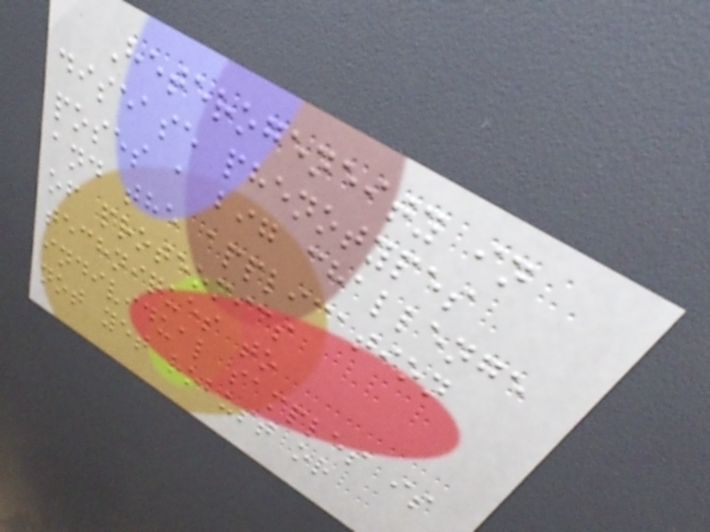Heterogeneity in
disease phenotypes
poses a big challenge
and the application
of proteomics
techniques to
individual samples is
not yet robust or
